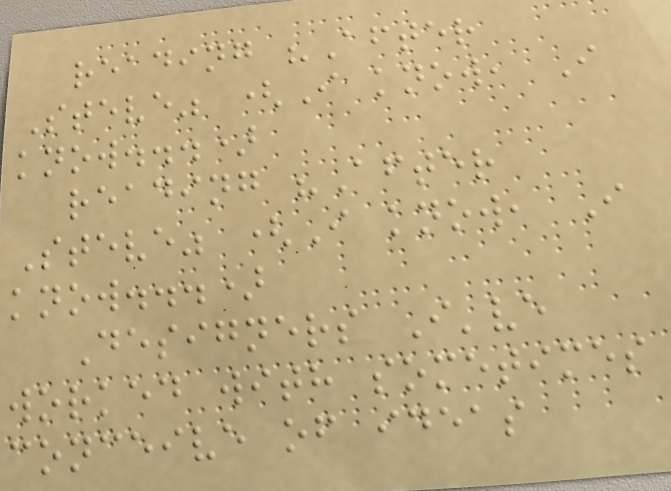reading "After
Steve" (I know, I
know...)
reading "After
Steve" (I know, I
know...)
Designers I've
worked with sometimes
conceive of ideas
